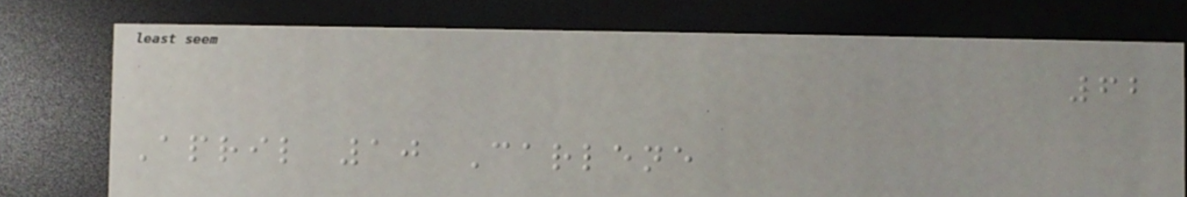62
April 10 Carlene
